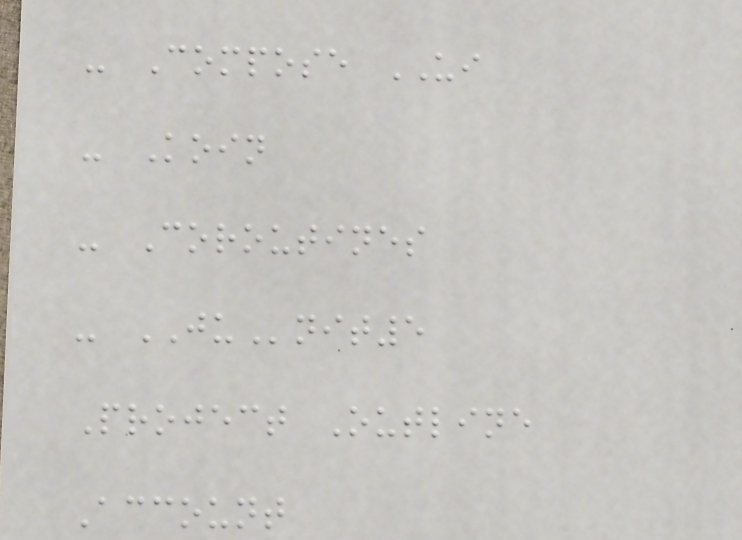- Compose UI
- Koin
- Coroutines
- JUnit5
Project Outline
Account
